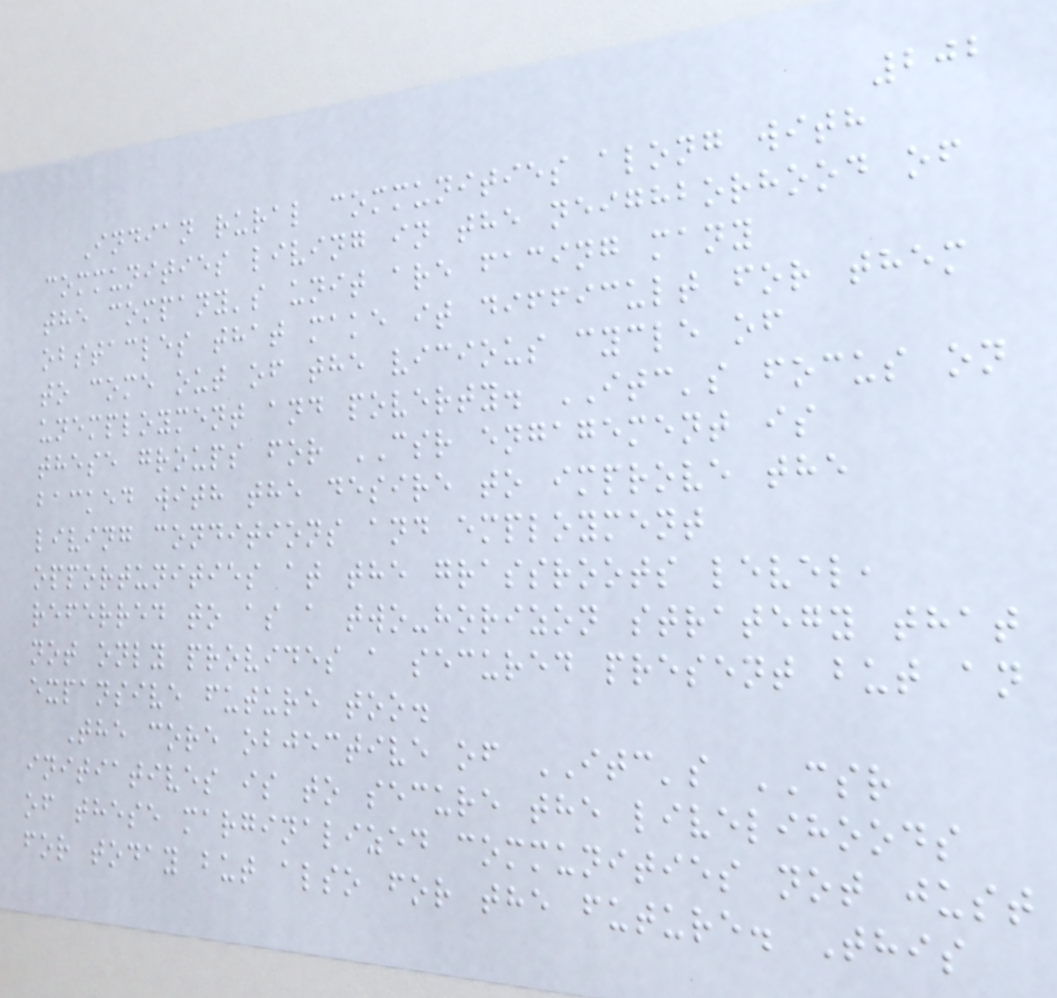202
Indian rural communities along with
communities living in the neighborhood of
the company's unit are facing many
obstacles that make it difficult for them
to come out of the vicious cycle of
unemployment and poverty. ITC's focus on
these groups for CSR engagement is
backed with the desire to improve the
living conditions and employment
opportunities at the grassroots level,
referred to as a two-horizon strategy that
not only provides a secured present but an
expansive future too.
The core objective of ITC's CSR
initiatives is to secure the livelihoods
of these marginalized communities not just
for today but also for the future. This
